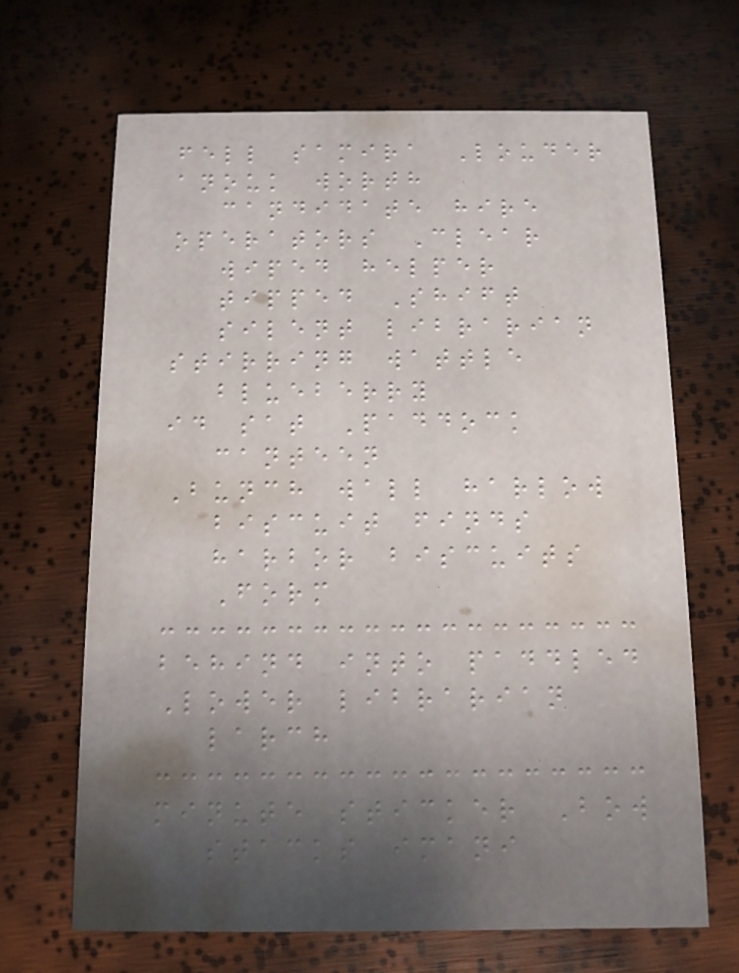fell samira Louder
anouk worth
candidate hire
operators Clear
wiped helper
tipped Shift
silent librarian
stirring wattle
blueberry
id sat Paddock
canteen
Bunch wall harlow
biscuit finds
harbor biscuits
Form
behind into paddled
Lower librarian
larch
minute sticker Bow
stacks imani
